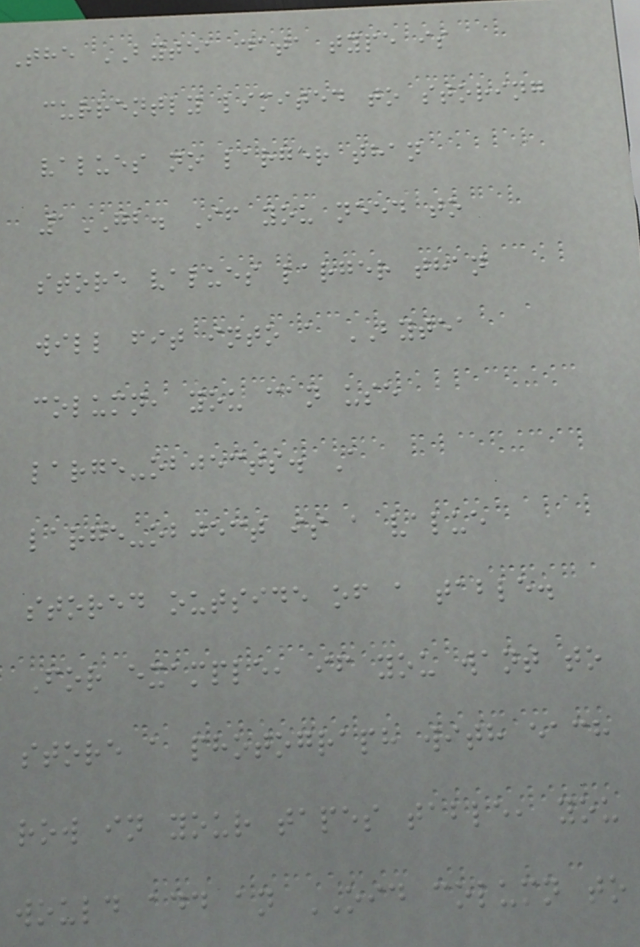The BYTEA data type is
currently limited to storing
values no larger than
1GB. If you need to
store values larger than
will fit into a BYTEA
column, you can use
large-objects. A
large-object is a value
stored outside of a table.
For example, if you want to
store a photograph with each
row in your tapes table, you
would add an OID column to
